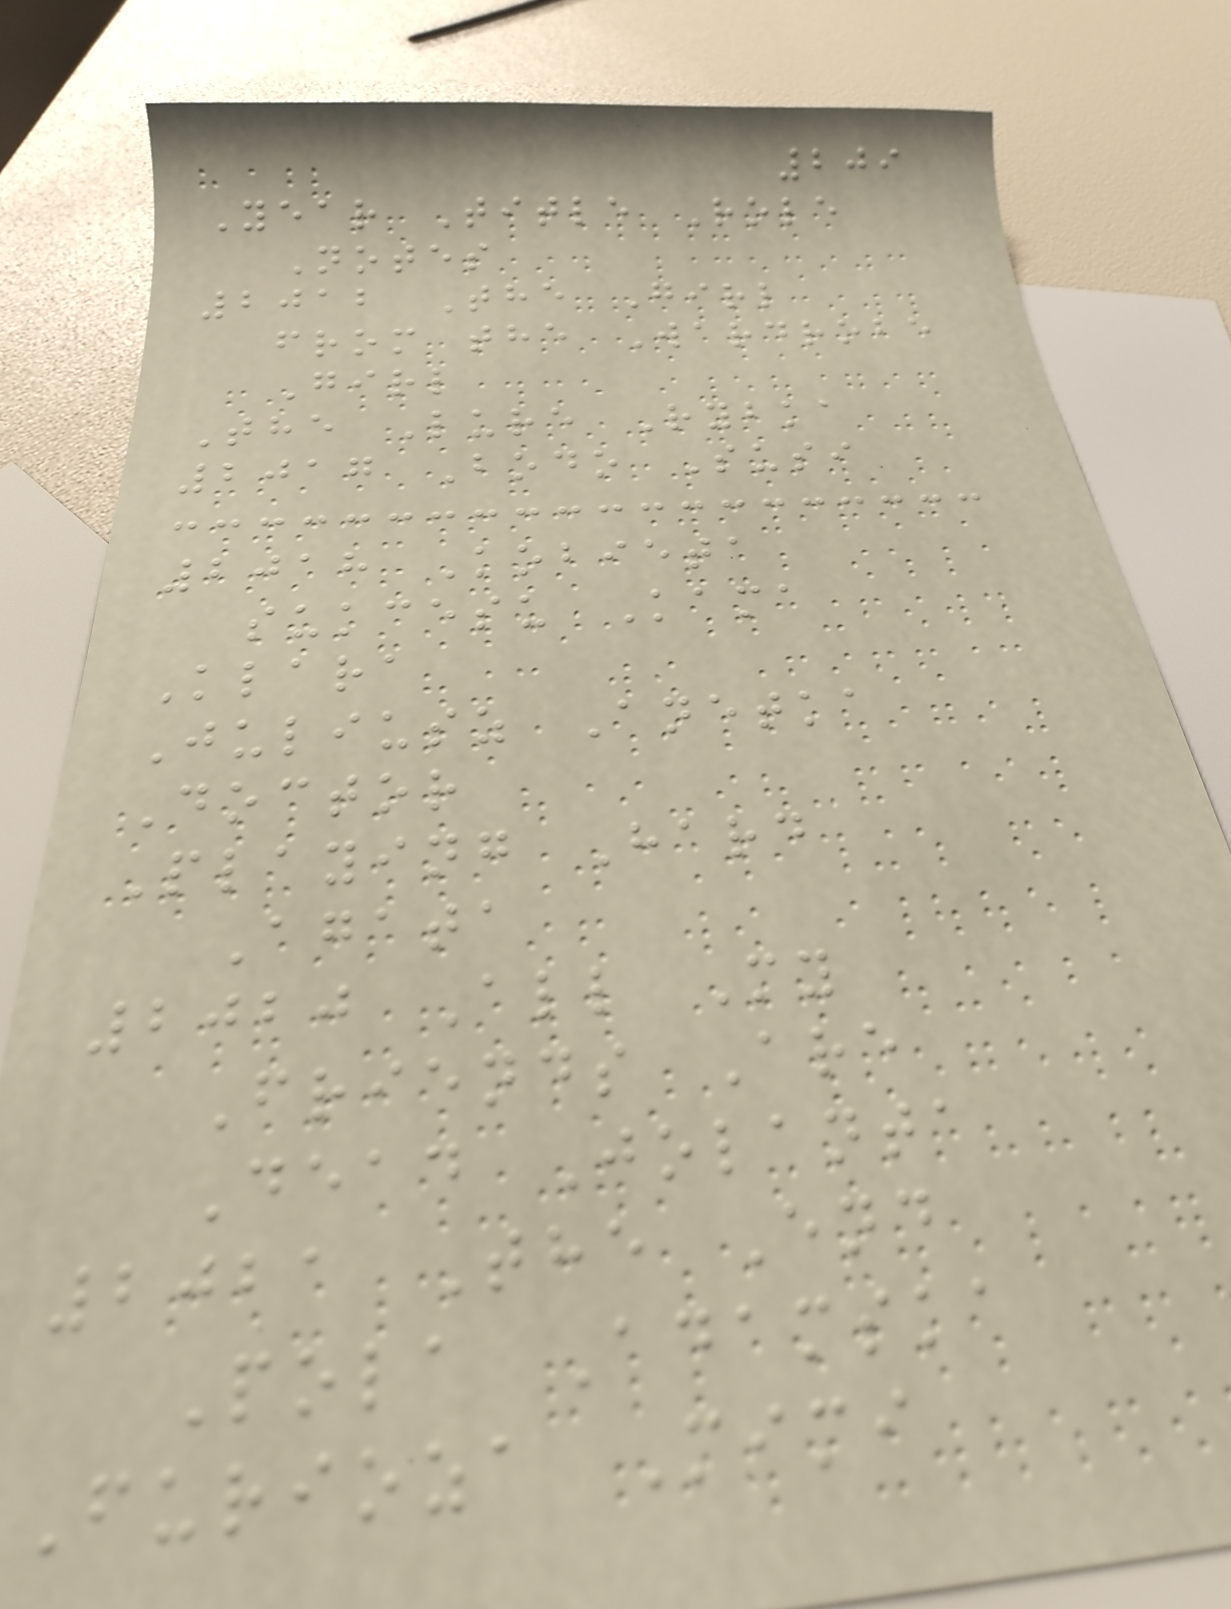209
Year Title Role
Notes
2012 The Girl
from the Wardrobe
Girl
The Lure Rybka
2017 Bodo Susi
2018 Kobieta
sukcesu Kama
Klara
Juliusz Anetka
Doctor
Playing Hard
Agata
2020 All My
Friends Are
Dead Jolanta
2021 The End
Pola Adamska
Furioza Mimi
